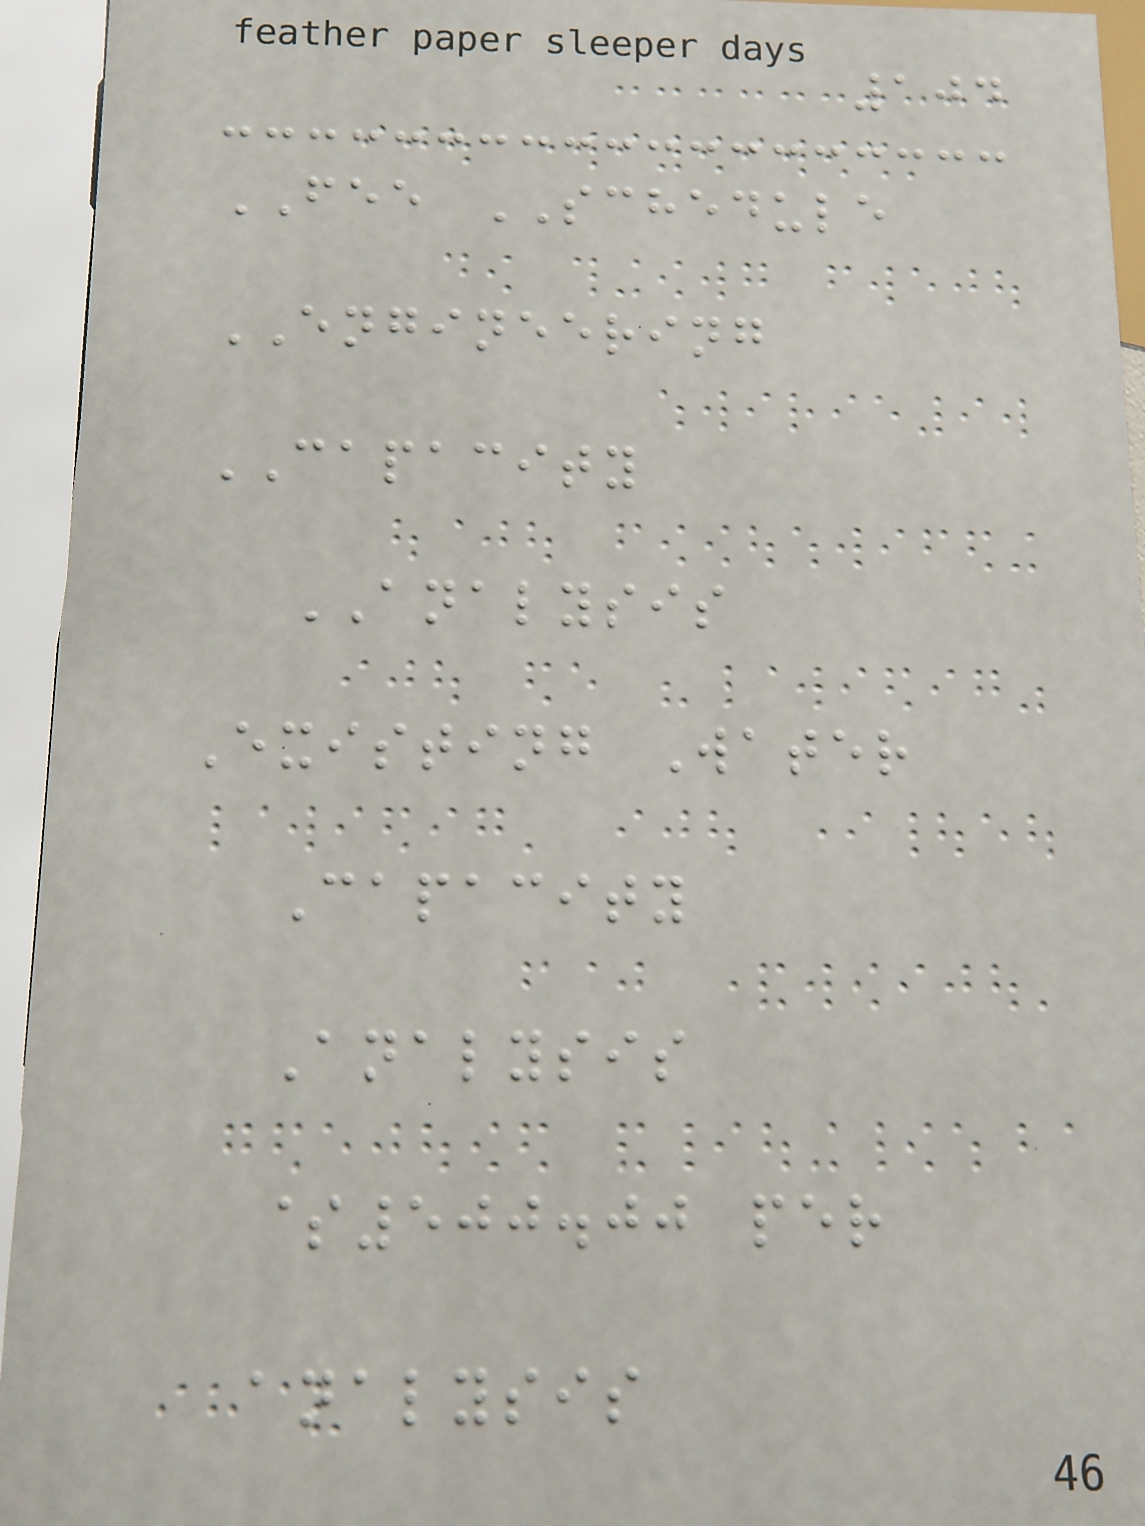104
FEE SCHEDULE
ENGINEERING
CAPACITY
ANALYSIS
Existing Water
Capacity
Analysis
$500.00 per
analysis
